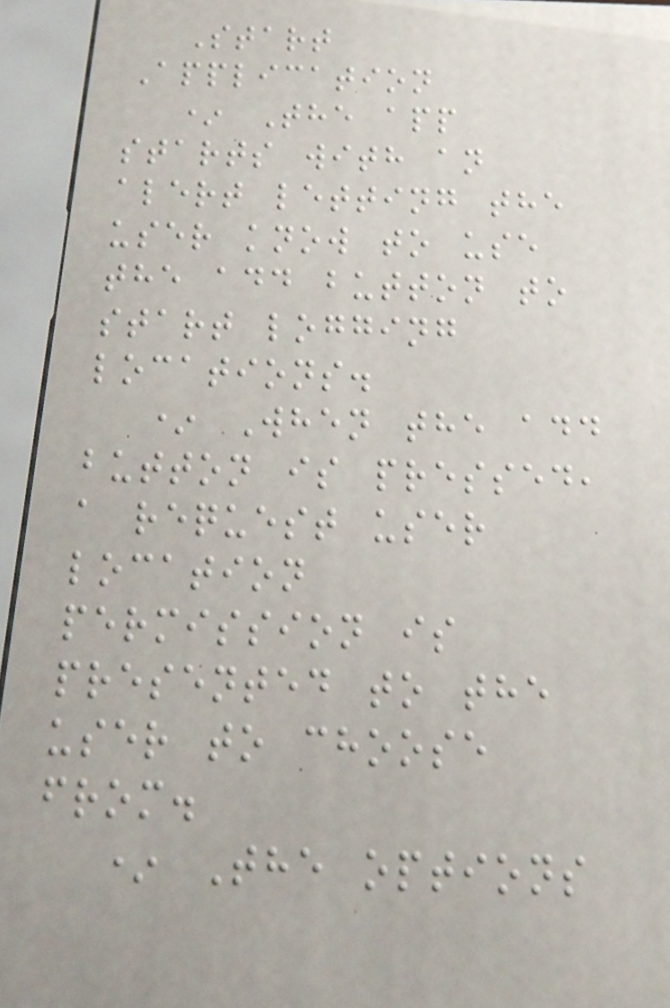Start
Application
* The app
starts with an
alert letting the
user know to use
the add button to
start logging
locations.
* When the add
button is pressed,
a request user
location
permission is
presented to the
user to choose
from.
* The options
